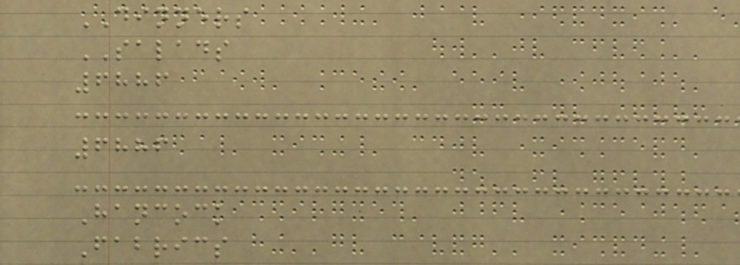DINNERS
SALADS
6886
6886
Hancock
Fabrics
